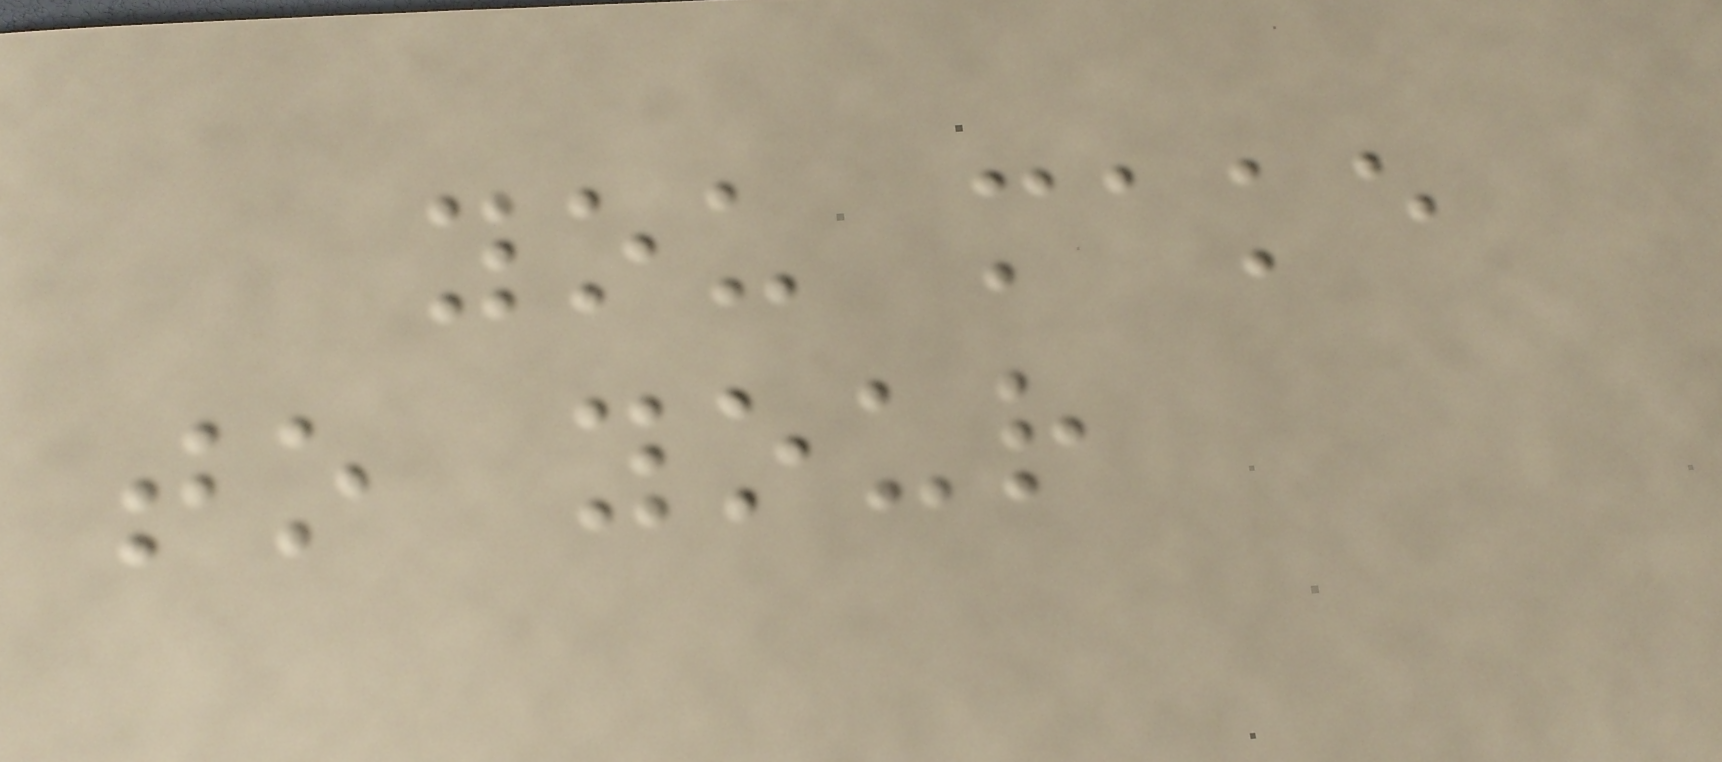you make
to your
